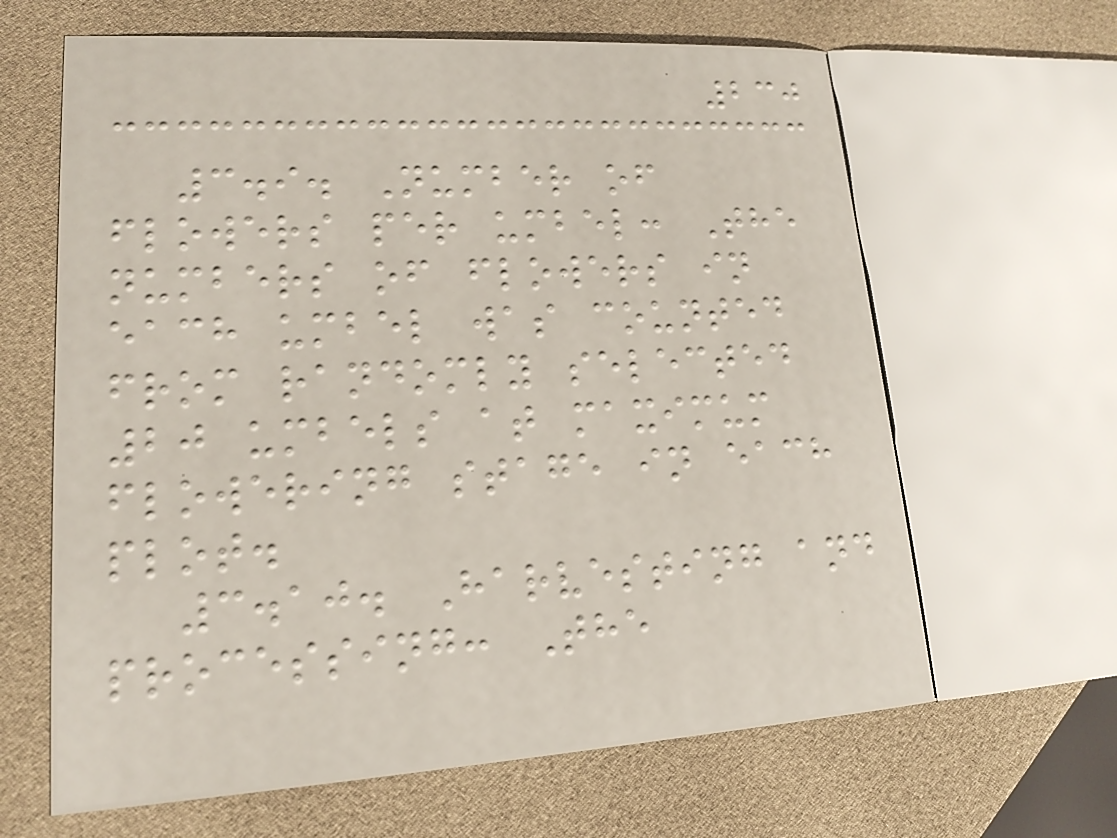230
3.9. Number of
flowers per umbel: The
numbers of flowers in
each umbel was counted
from randomly selected
20 umbels at maximum
flowering stage in each
plot.
3.10. Harvesting and
processing: The
